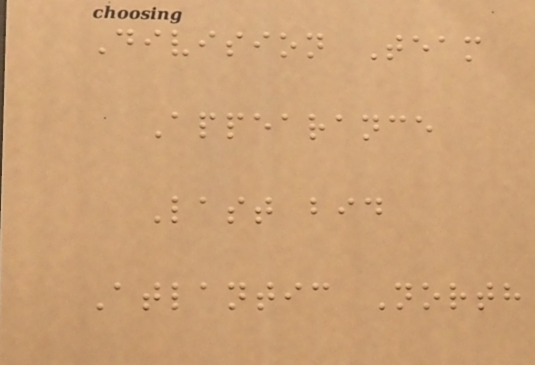Division Team
Appearance
Last bid
Atlantic North
